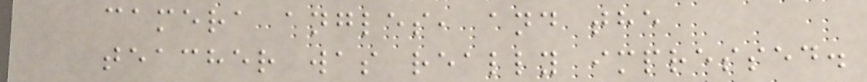camera angles, and the
teacher was really impressed.
